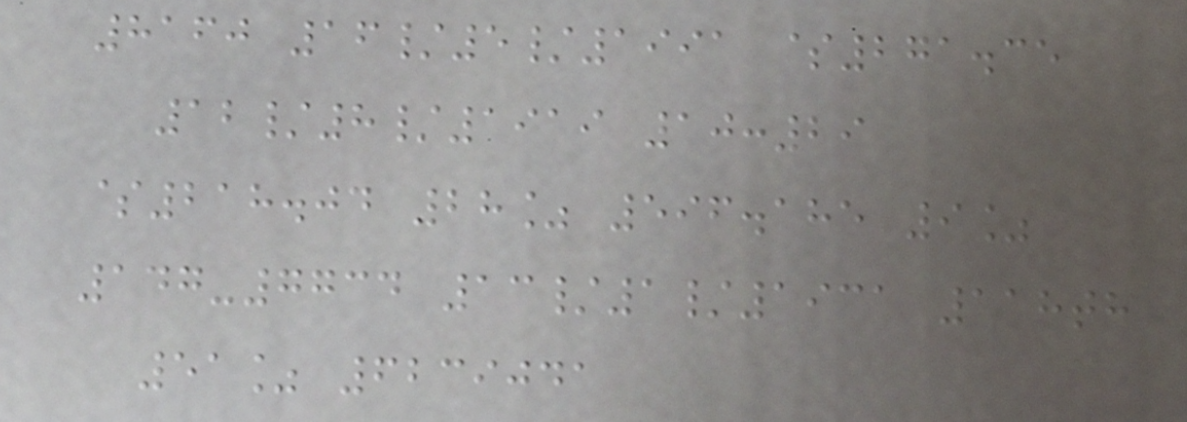8160 16/5/1991 $271.35
12/8/1919 10:29
$218.04 28% 596.185 9%
147-7734 13/1/1931 118th
51% 6239041
